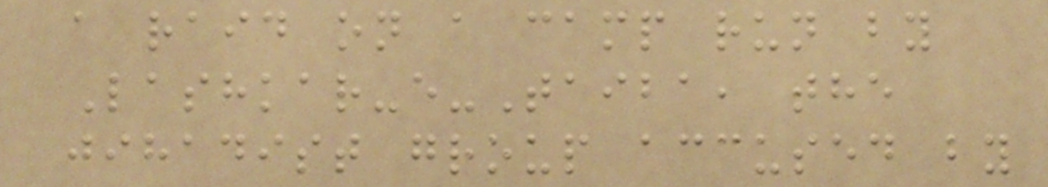a raid on a camp run by
Lashkar-e-Taiba, the
jihadist group accused by
